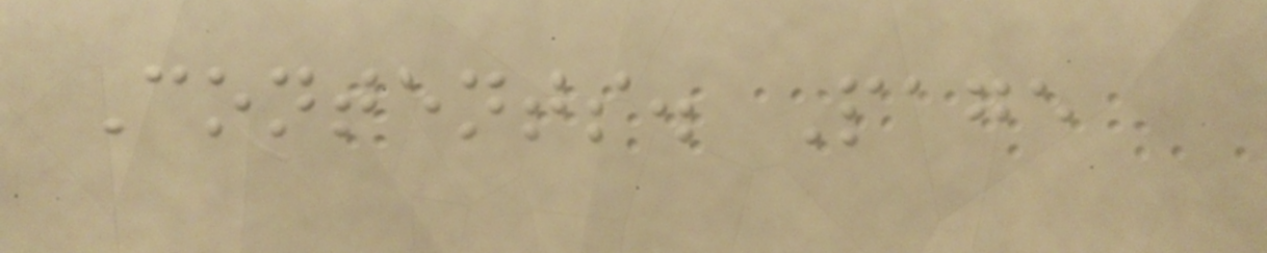Contents. Page
